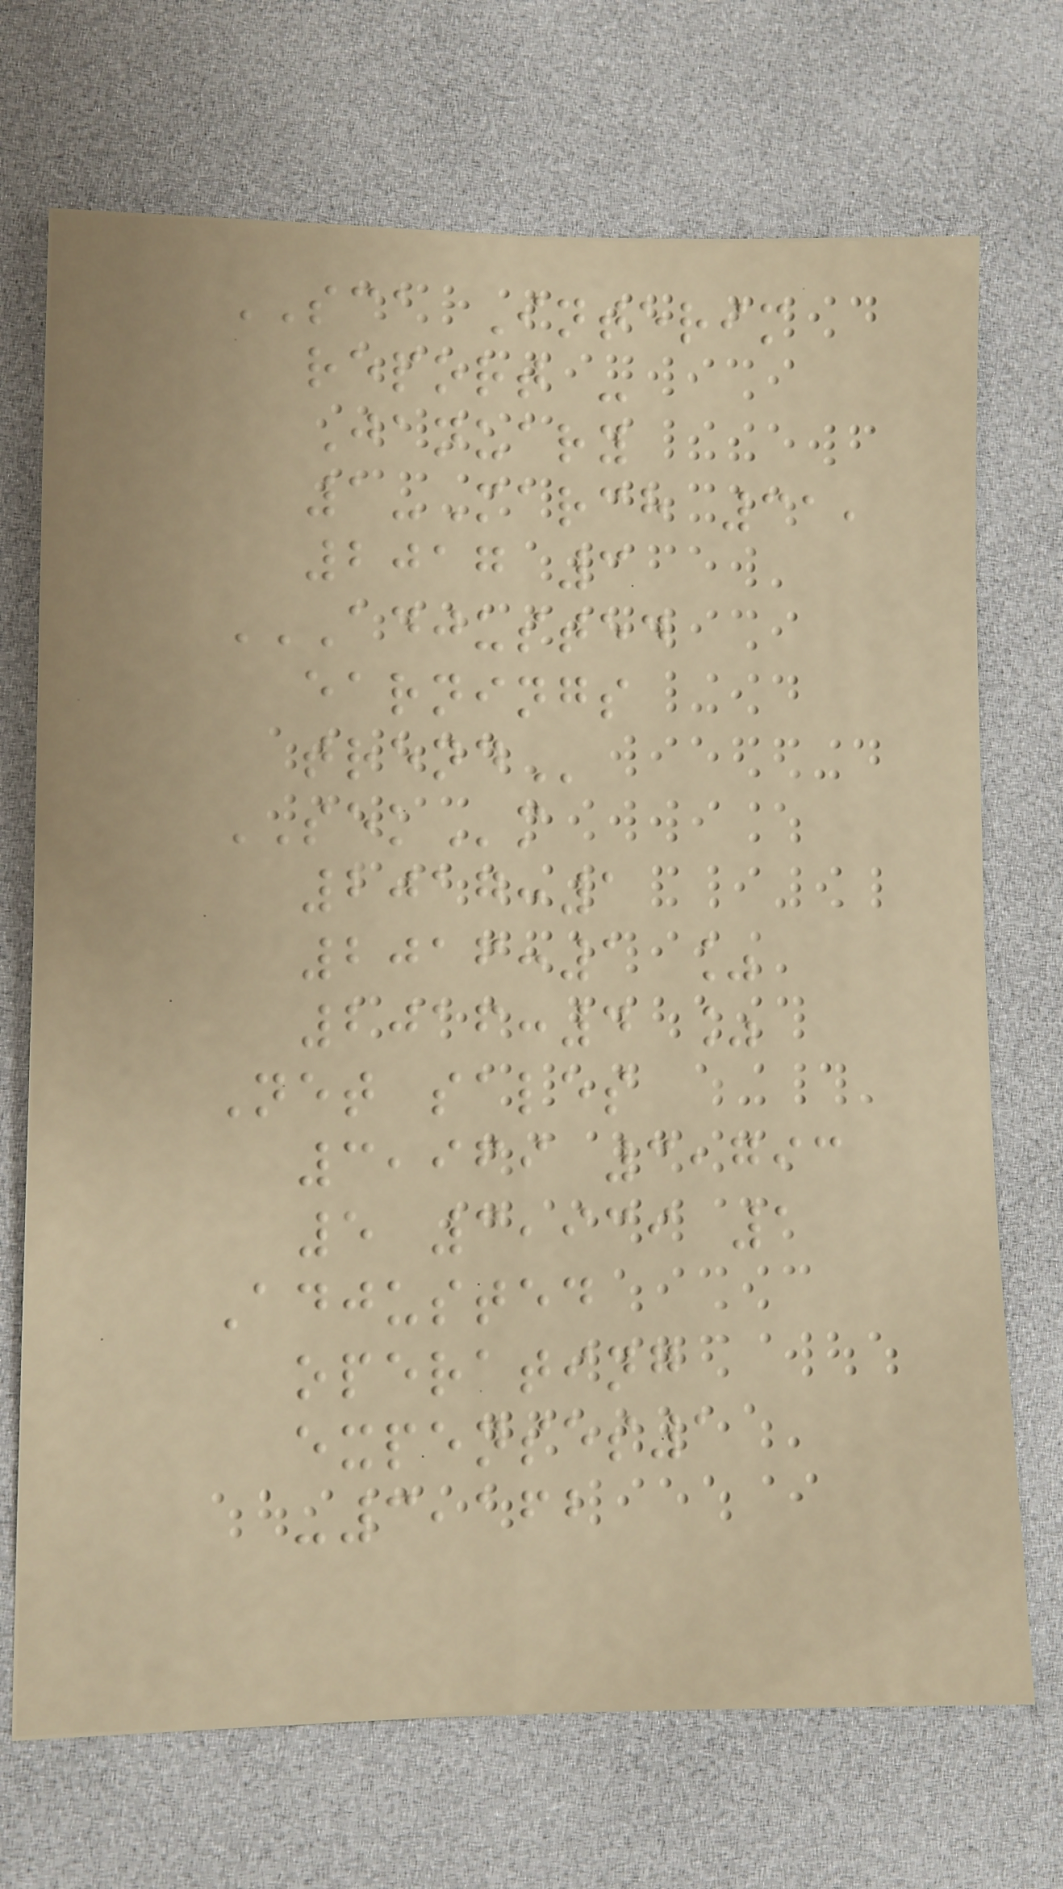SCA Interim
report -
January
1-March 31,
2017 3
ADJUSTED
EARNINGS
TREND
SEKm
2017:1
2016:1 %
2016:4 %
Net sales
3,969 3,793
5 3,939 1
Adjusted
operating
expenses1
-3,162
